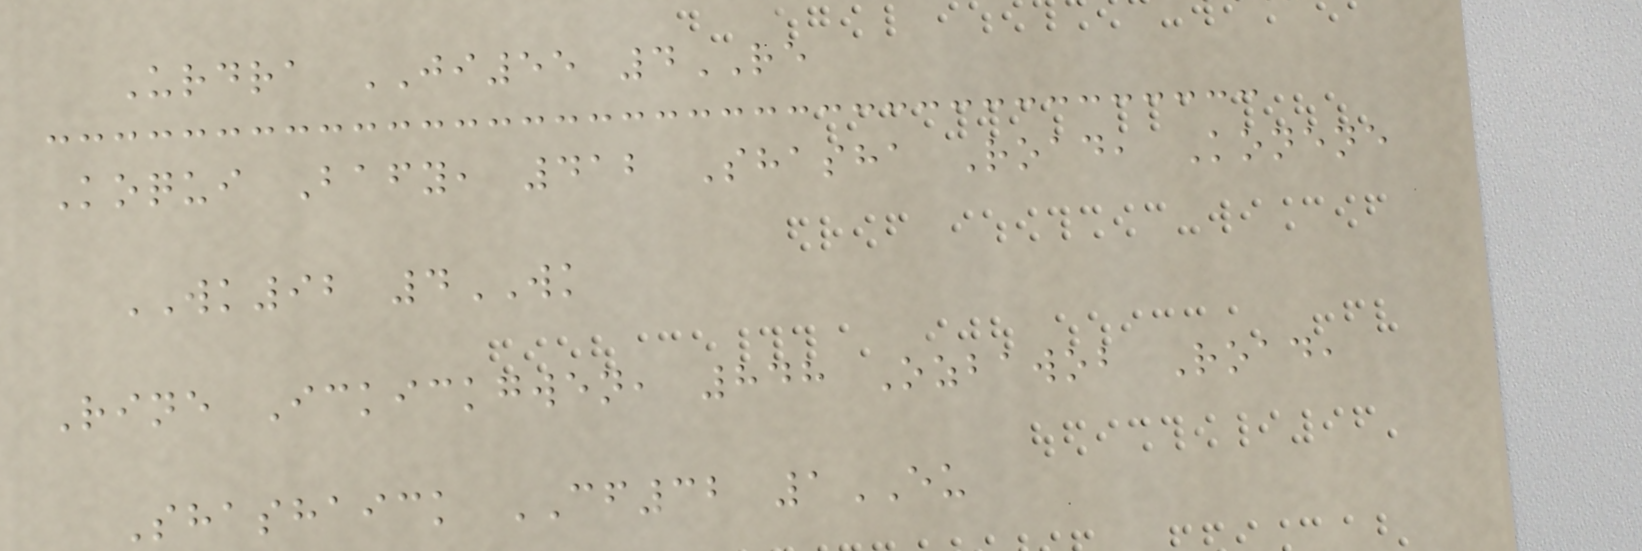Urdra JI55 4RE
Koqui Bafy, 412 Shasha Road, Konene
WK92 4WK
Rine Ickickgwen, 848 Ozbawob Road,
Shashaick CF32 1EU
